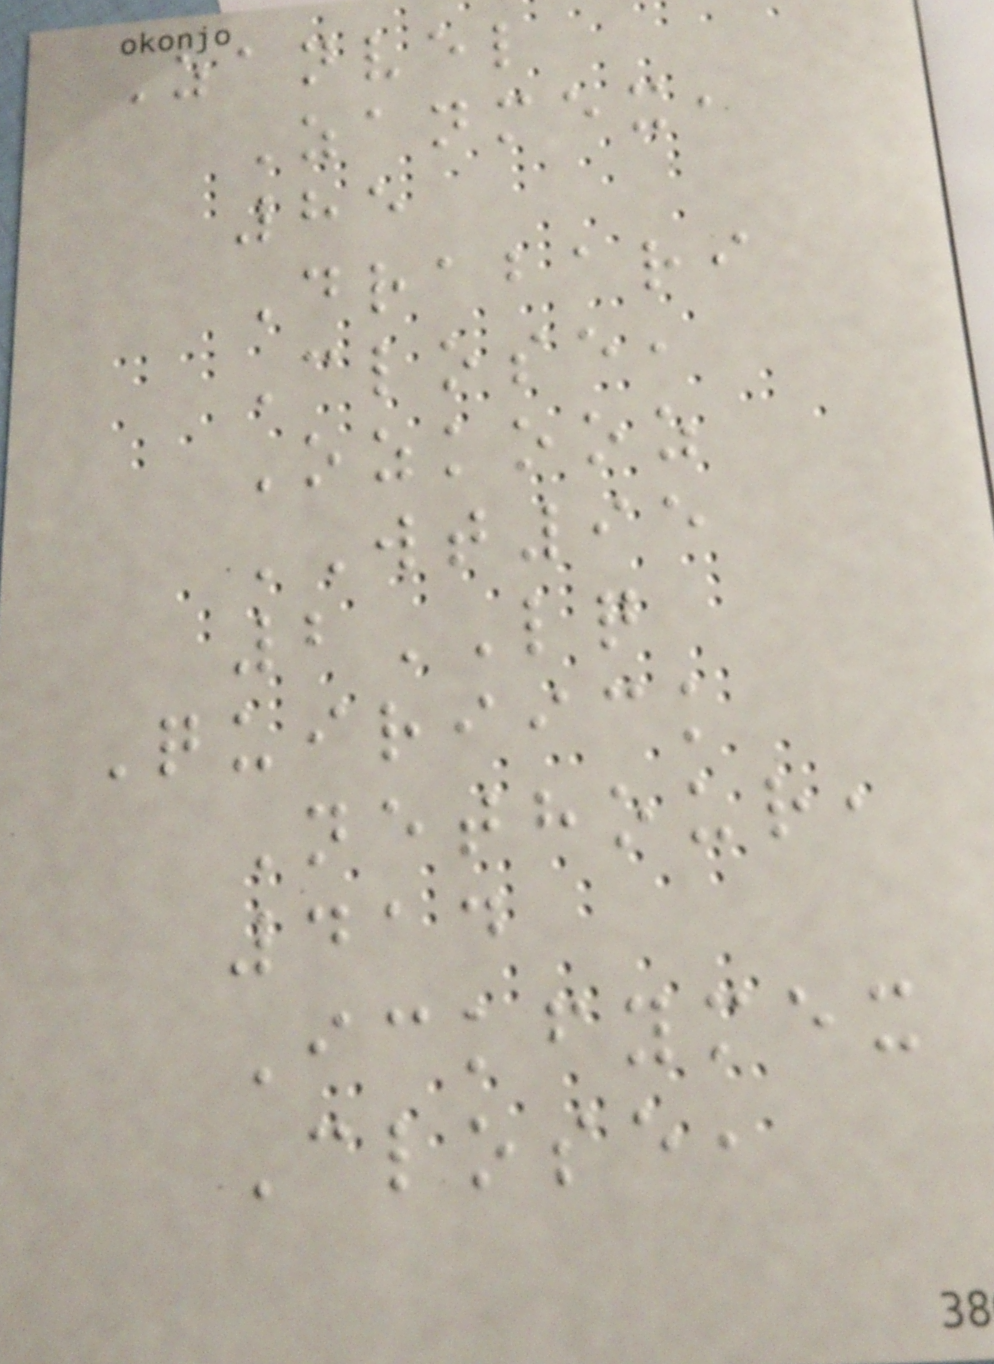Zanvel
Zanmex,
85
Drabari
Close,
Ozkooz
WT95
2LQ
Quiriick
Nethour,
414
Ickfymex
Close,
